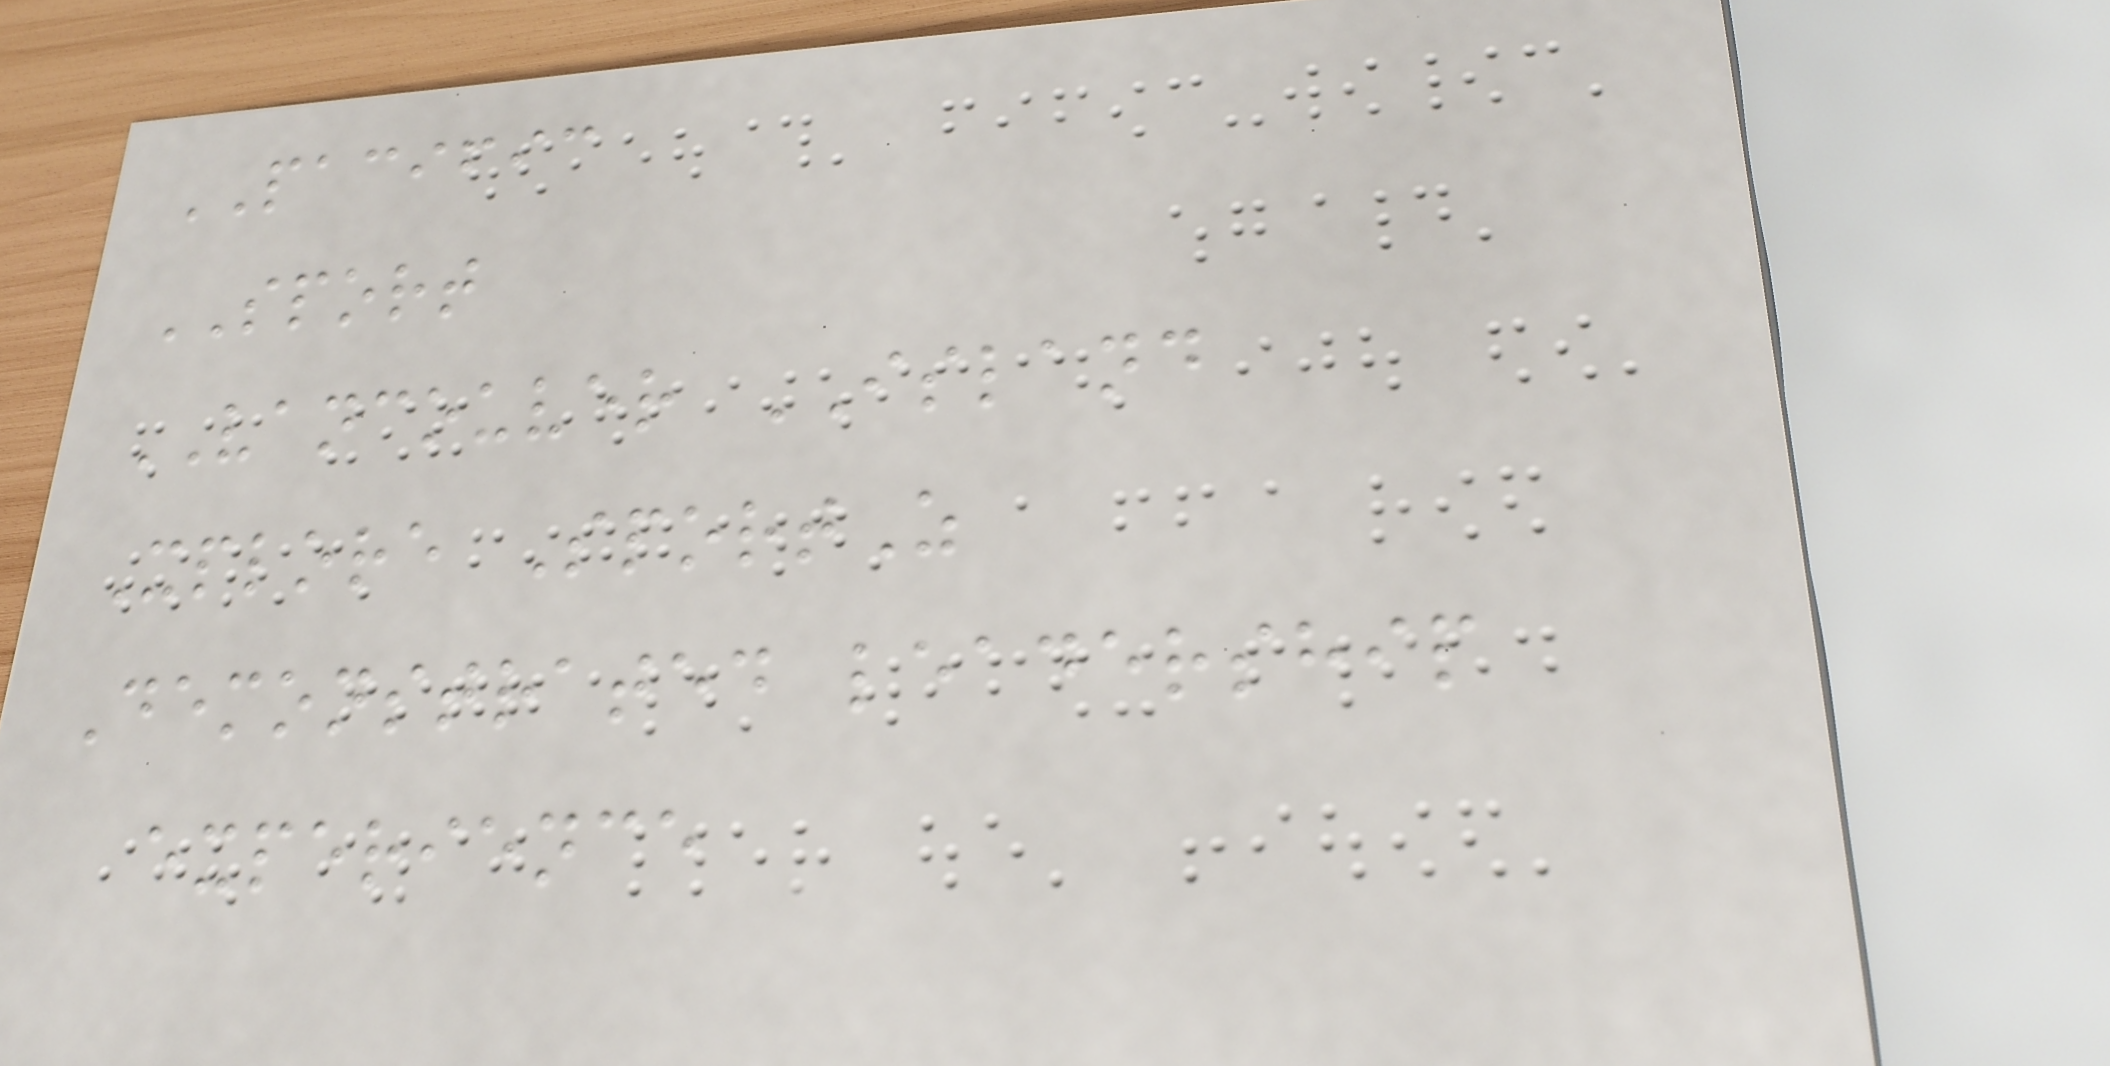PACIFIC
SPORT
VANCOUVER ISLAND
Xplore SportZ
Demonstrated leadership
experience
